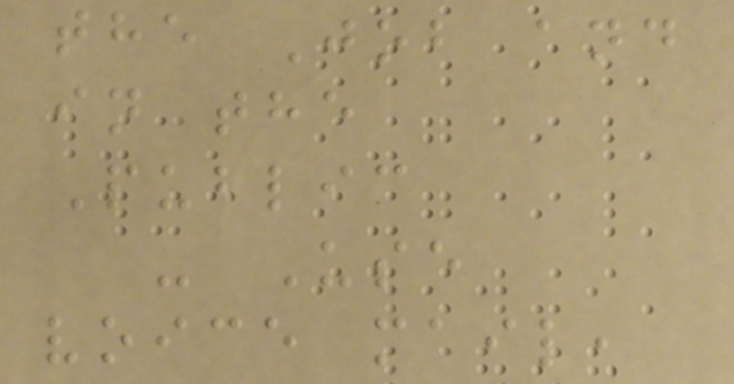the Job and
in the
Public
- Use
voice mail,
